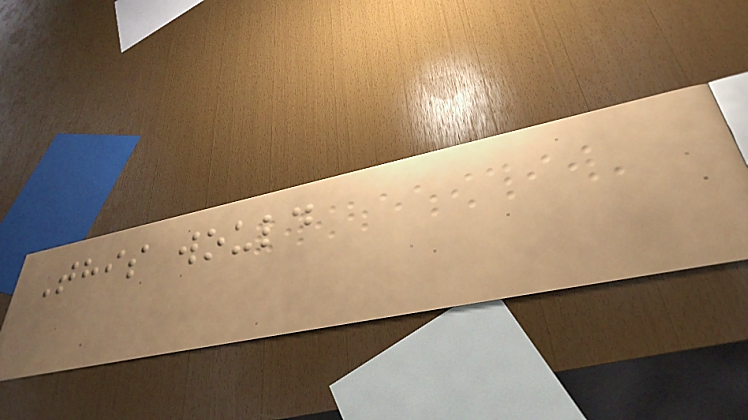This would
